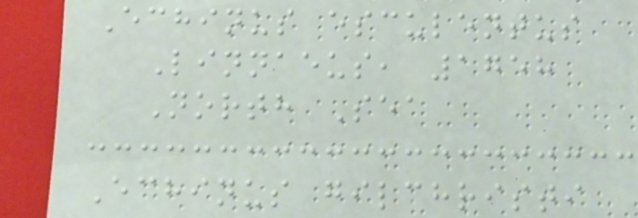Echinus esculentus
Linnaeus, 1758
North Sea
Echinus gilchristi
